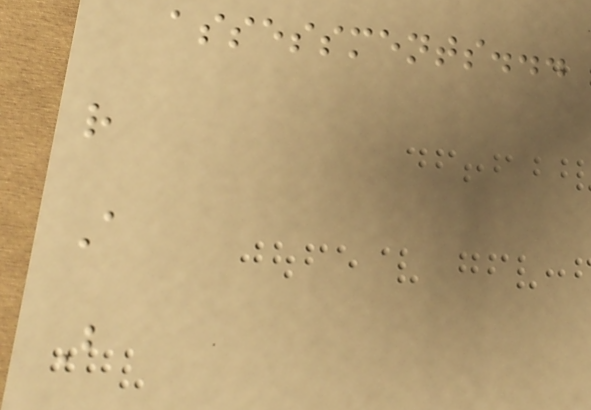assessments...
r
A
B
